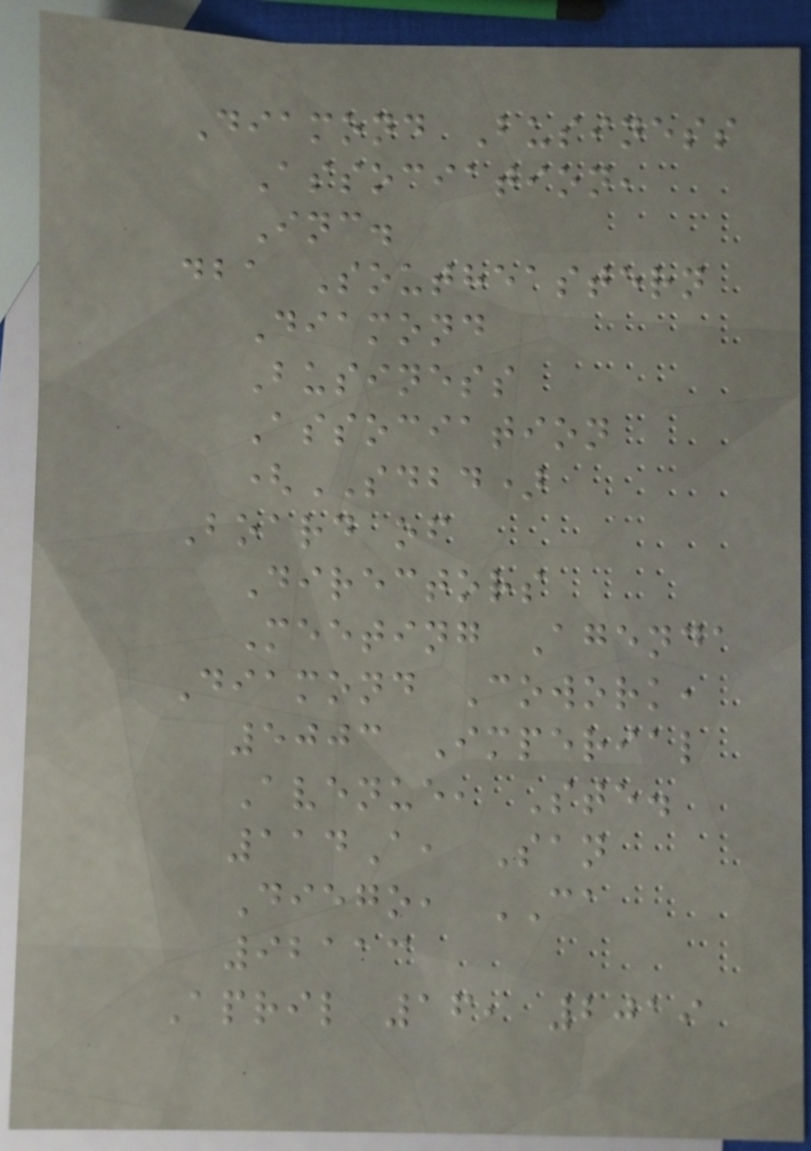Diamond Business
Association,
Inc.
dba Southeastern
Diamond
Business
Association
(SDBD)
Board of
Directors
Meeting Agenda
Diamond Cowork,
5003 Imperial
Avenue, Ste.
114A, San
Diego, CA
92113
April 16, 2019
